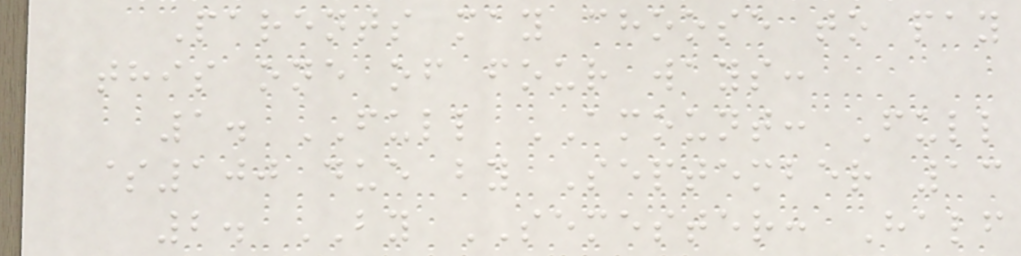Parents may choose to pay
this one of four ways:
1. FULL AMOUNT: Full
$100 due by September 13
2. BY SEMESTER: Half
